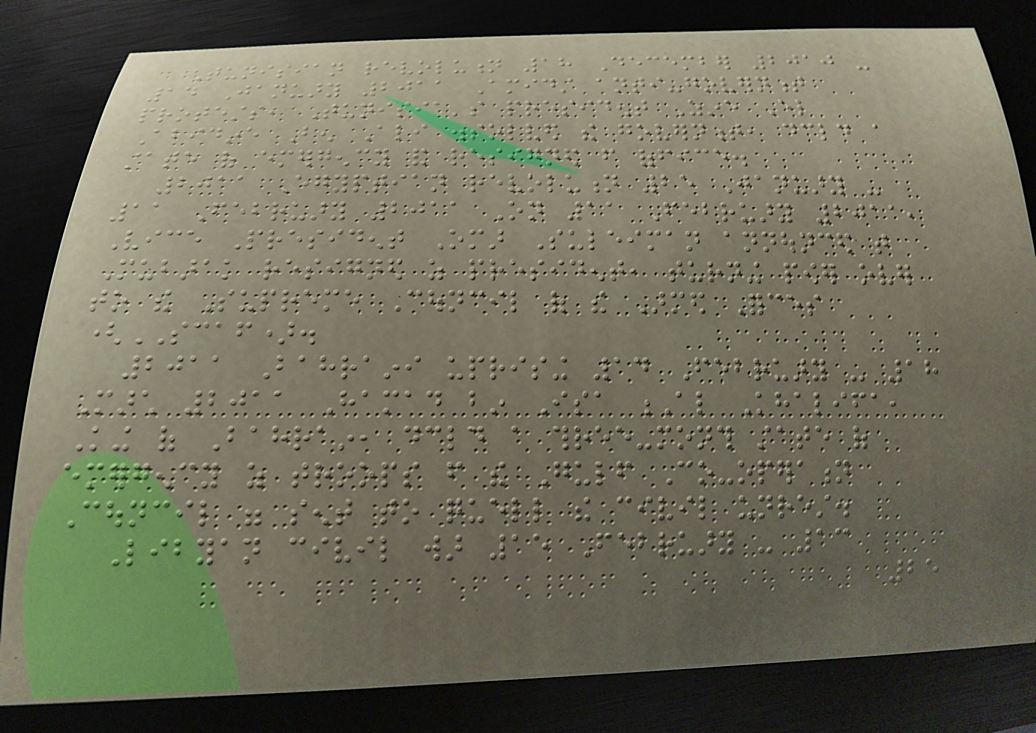Tunisian revolution 18 December 2010 -
14 January 2011 Amidst anti-government
protests, Tunisia's president Zine El
Abidine Ben Ali dissolved the government, declared a
state of emergency and resigned from office.
2011 Egyptian revolution 25 January -
11 February 2011 On 11 February 2011,
Vice President Omar Suleiman announced that
Mubarak resigned as president, turning power over
to the Supreme Council of the Armed Forces
(SCAF).
2011 Bahraini uprising 14 February - 18
March 2011 Hamad bin Isa Al Khalifa,
King of Bahrain, declared a three-month state of
emergency as troops from the Gulf Co-operation
Council were sent to quell the civil unrest.
Libyan civil war 15 February - 13
25
